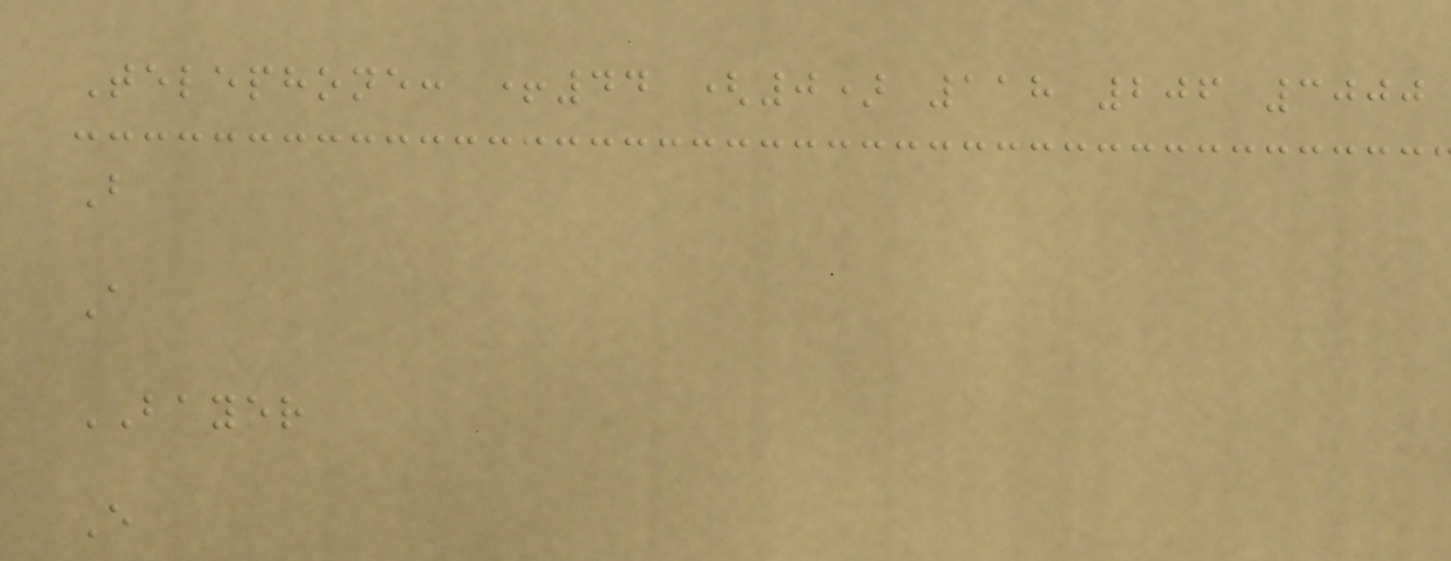Telephone: +44 (0) 118 206 3000
B
A
BAYER
E
